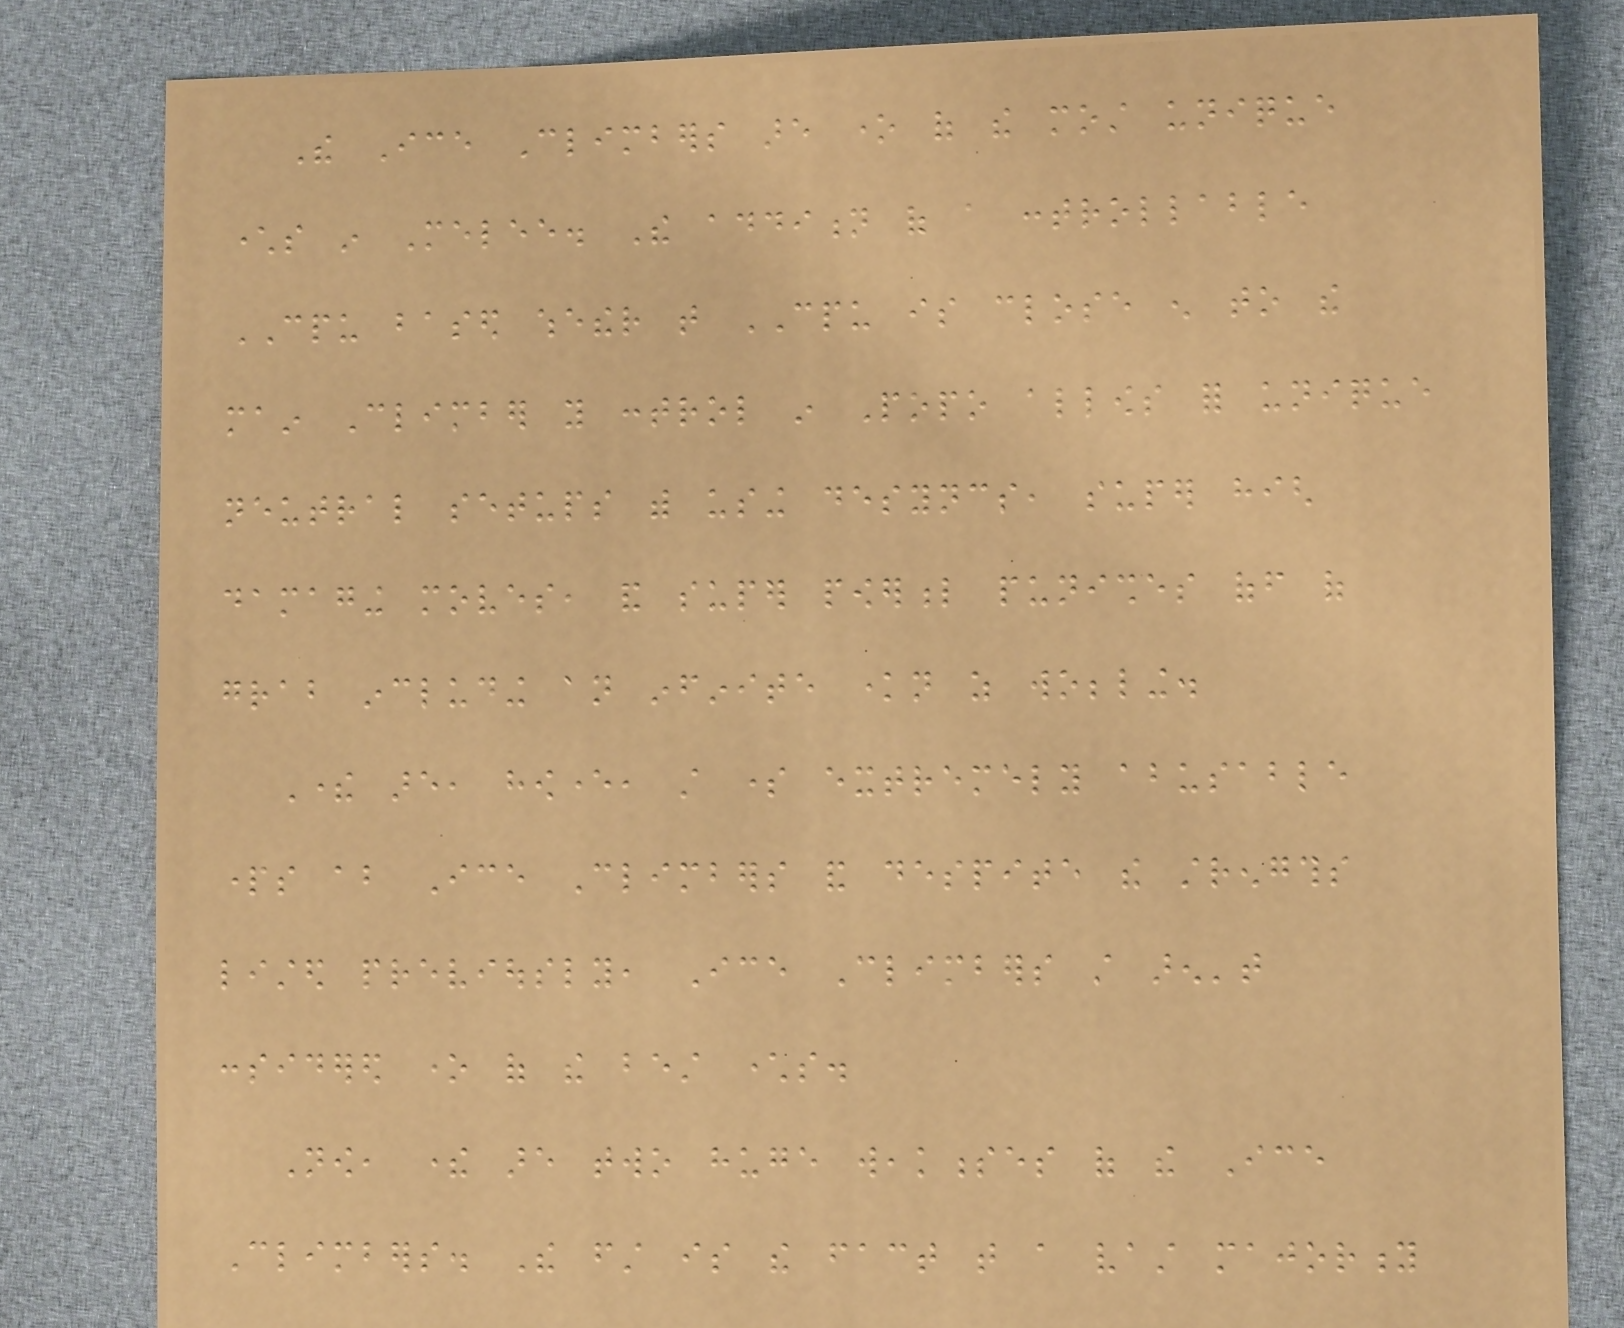The Ice Climbers are one of the most unique
characters in Melee. The addition of a controllable
CPU based whether that CPU is close enough to the
main Climber you control in Popo allows for unique
neutral setups with using desyncs, super high
damaging moves, and super powerful punishes off of
grab including an infinite known as wobbling.
There are, however, still some extremely abusable
parts about Ice Climbers and despite the strengths
listed previously, Ice Climbers still aren't
considered one of the best characters.
Now, there are two huge weaknesses of the Ice
Climbers. The first is the fact that a vast majority
